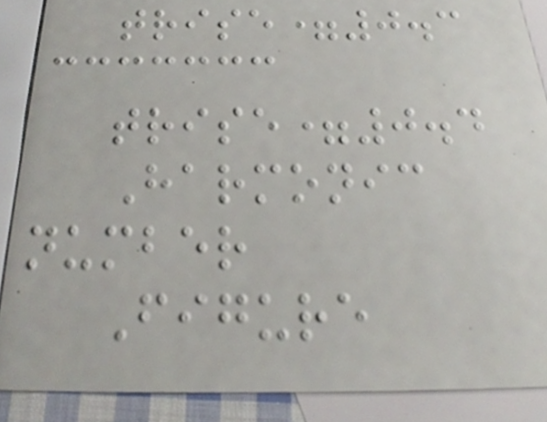trise=0.3
trise=0.4
Harmonic
number
Figure
